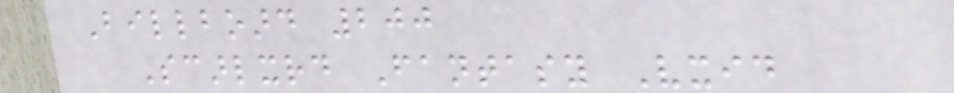Billboard 200
Scarlxrd Fantasy Vxid
